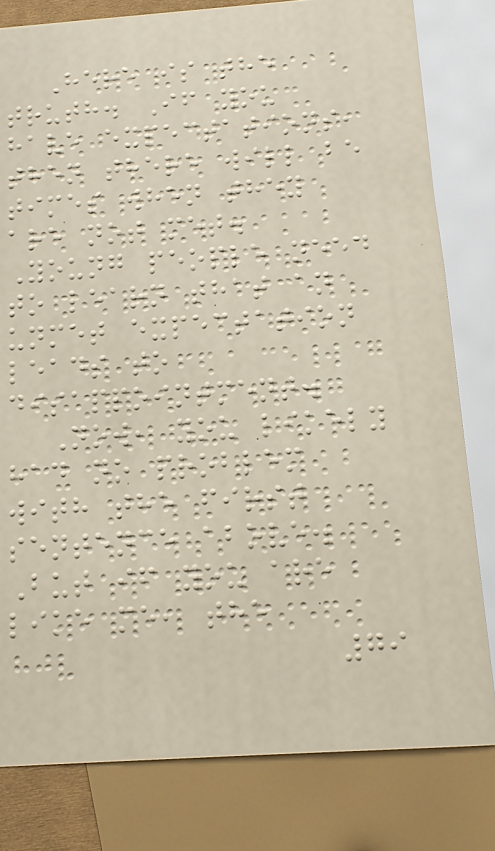Here is the
truth. If you
have expectations,
then there will be
times when they
are not met.
Young people need
to learn that an
unmet expectation
leads to
disappointment.
Now, you likely
had no problem
with the first
sentence above.
But if you are
like me, the
79
